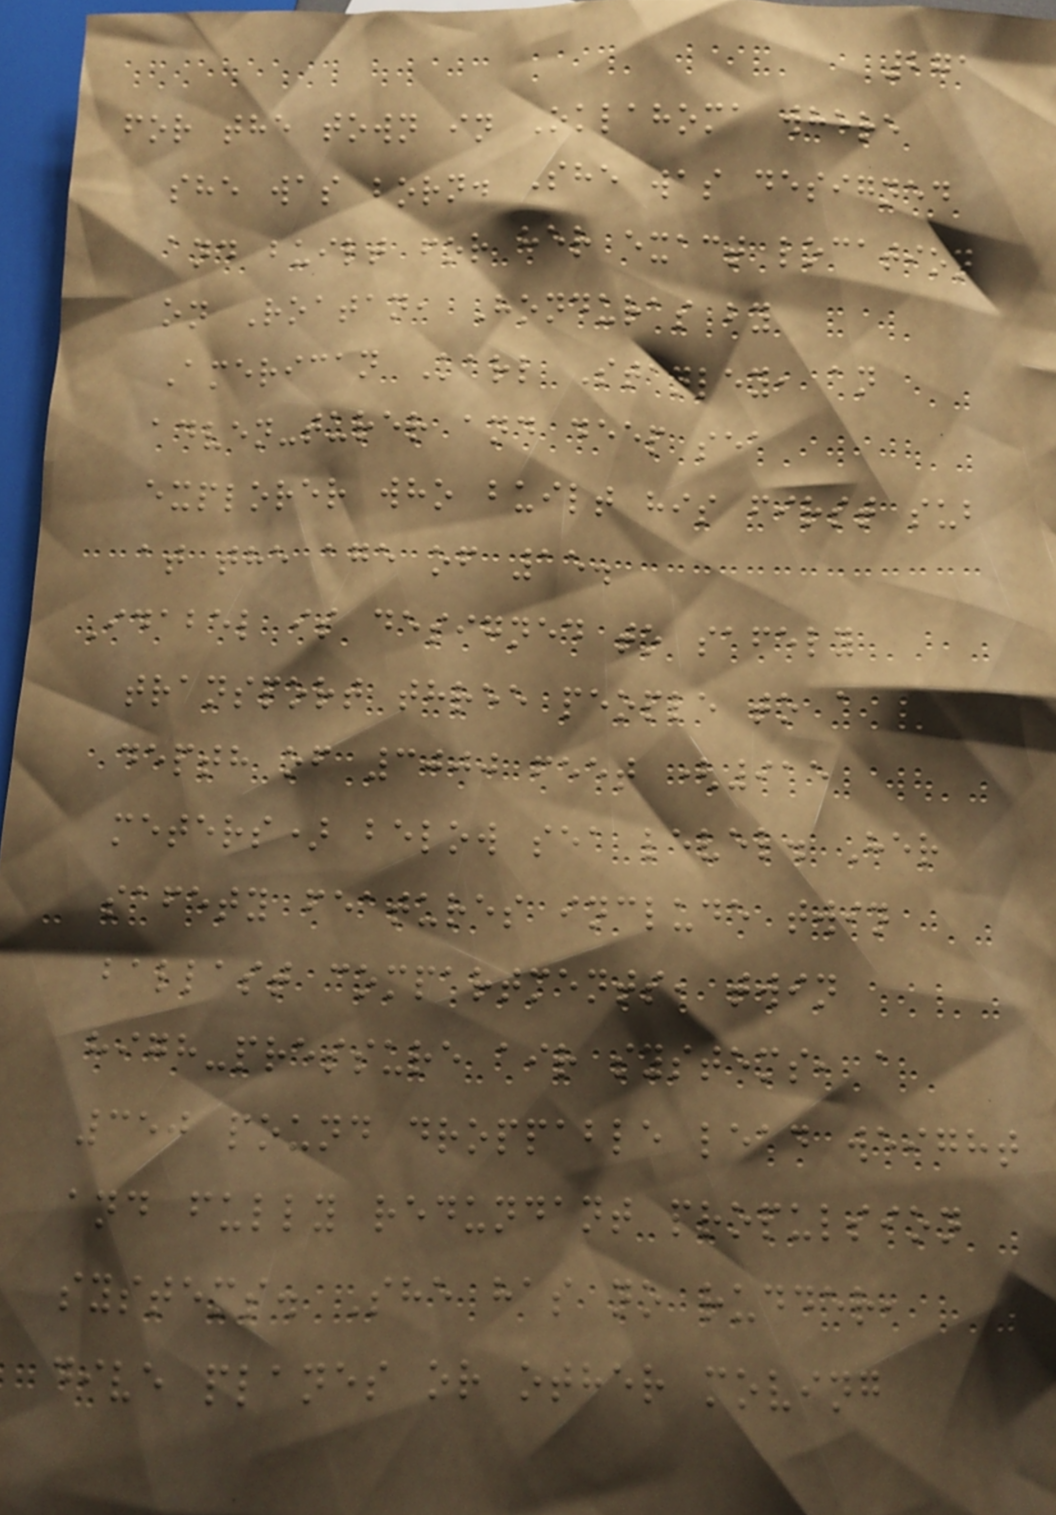271
for the town in Oklahoma where
she was born. She was designed
and built for her exact location
on Roatan, Honduras by
American Karl Stanley, an
adven-turer and deep sea
explorer who built his first sub
at the age of 15.
Idabel is designed to safely
transport three people to a
depth of 3000 feet (915
meters) below sea level. Her
safety features include twin
ballast compartments, twin
high-pressure air systems, a
350 pound droppable lead weight
and fully redundant propulsion
systems. She has no rudder,
dive planes or other moving
